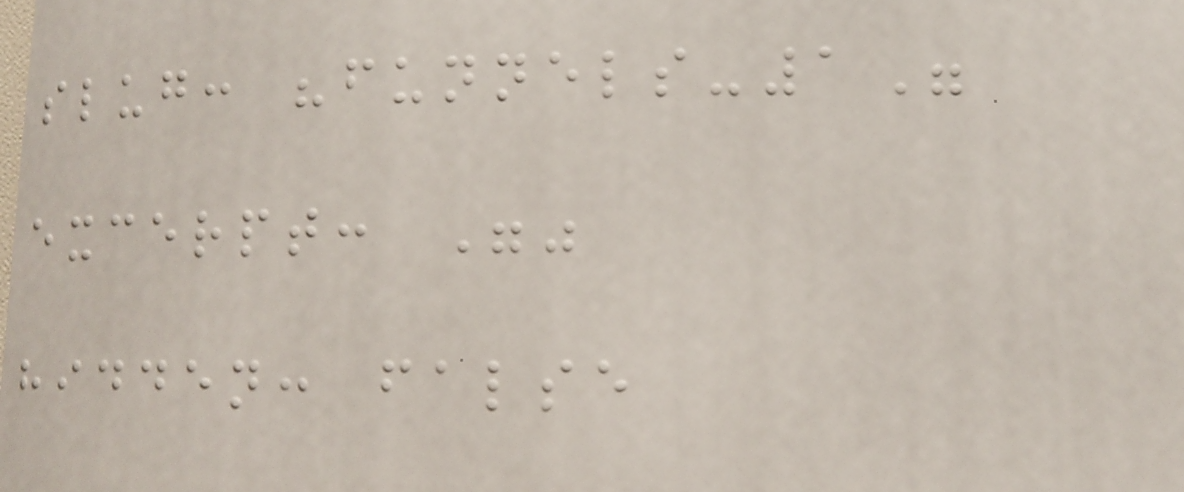slug: "funnels-1"
excerpt: ""
hidden: false
